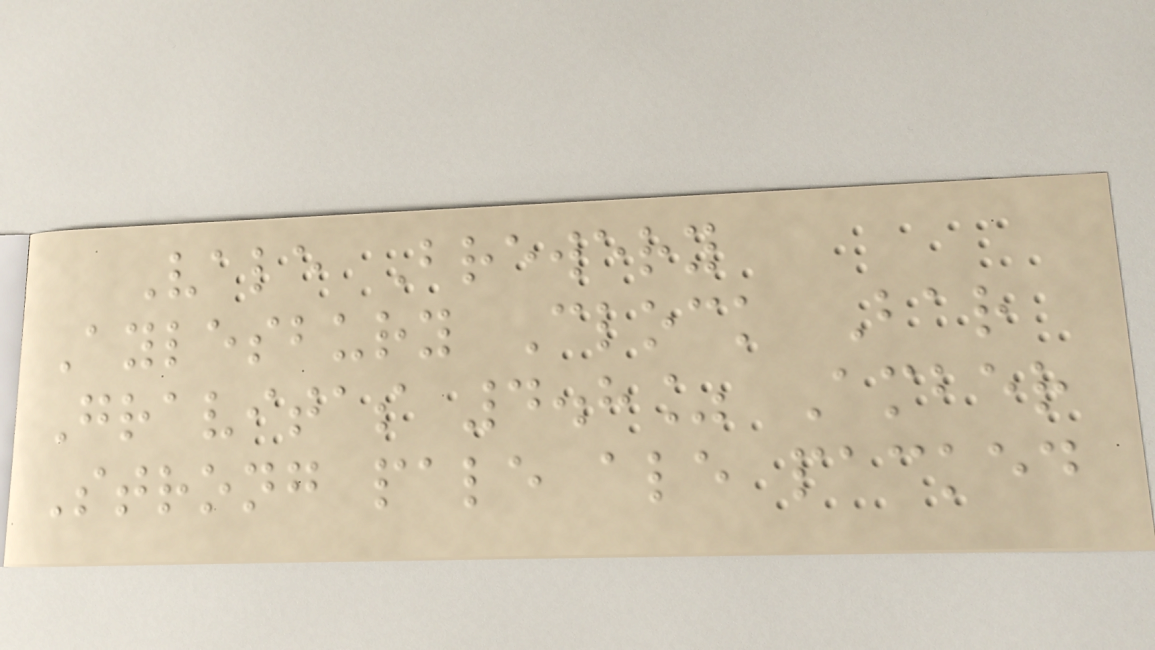Vale Brewery
Aylesbury Clock Bar
Gravitas 4.8% Amber
Strong pale ale packed
